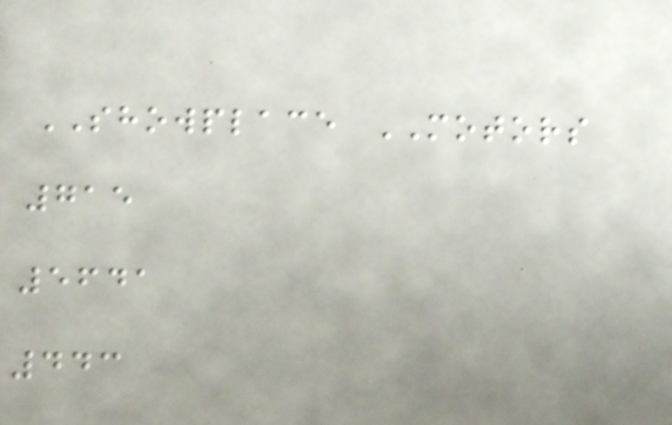SHOWPLACE MOTORS
715
5641
443
